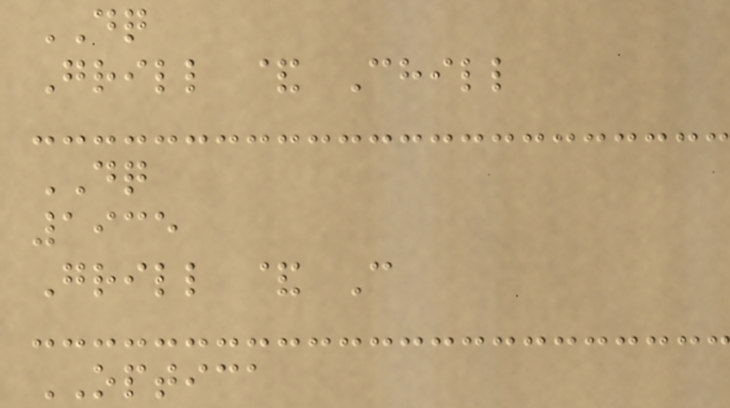DQ
Grill & Chill
DQ
1935
Grill & C
OPTICA
